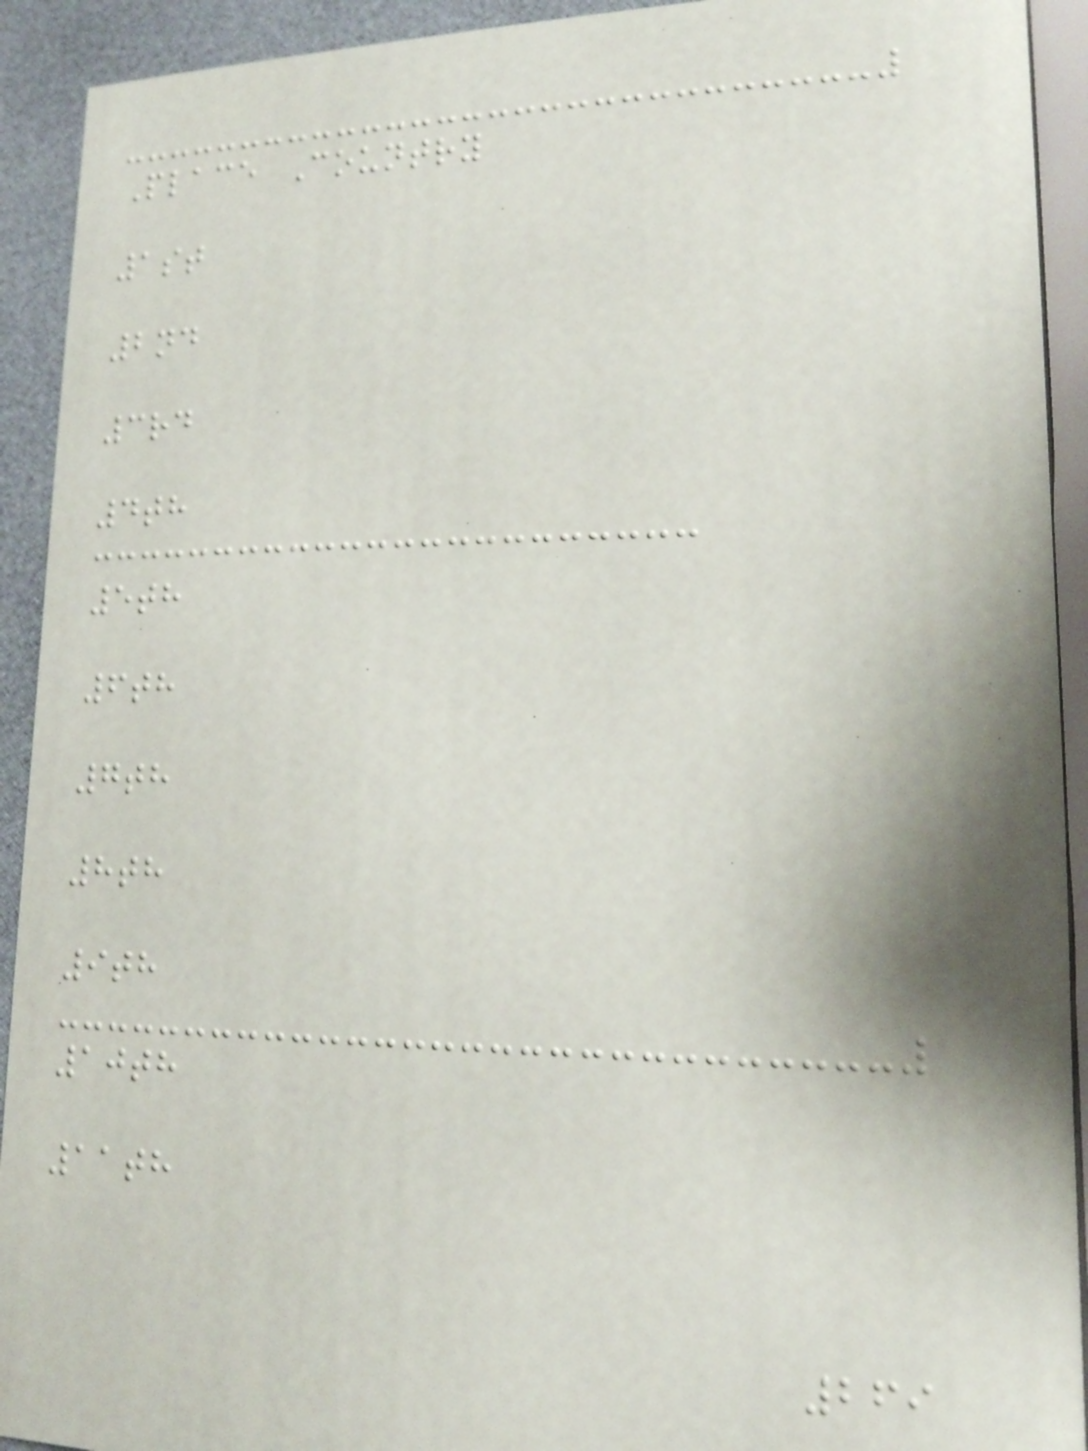Place Country
1st
2nd
3rd
4th
5th
6th
7th
8th
9th
10th
11th
269
